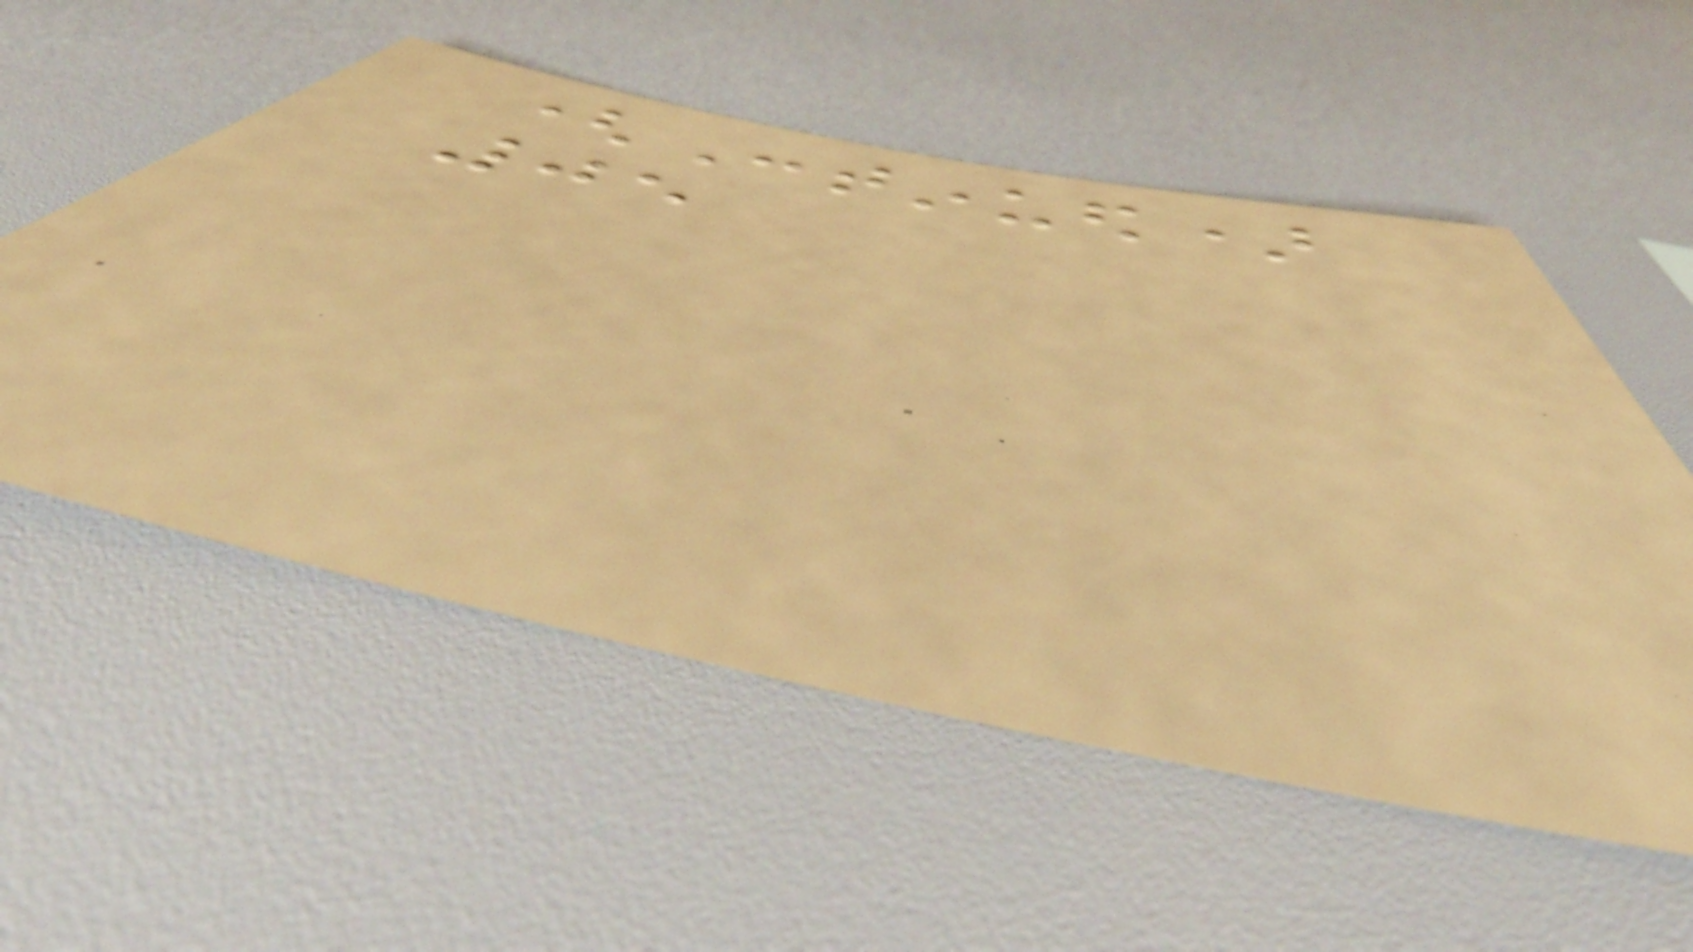(Continued)
05
